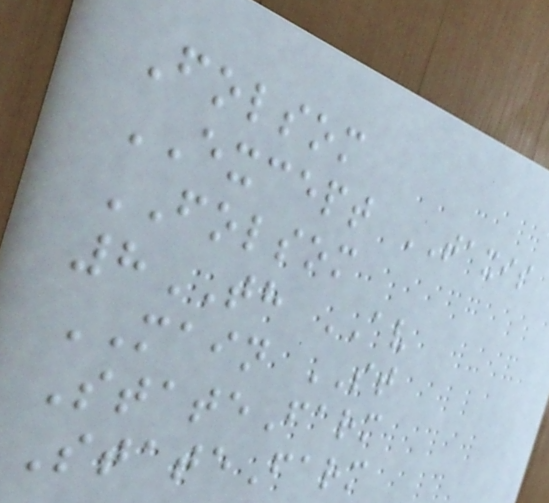Folsom
EXCEPT TAXIS
FOLSOM
8TH AV
MAIN ST
StateFarm
StateFarm
